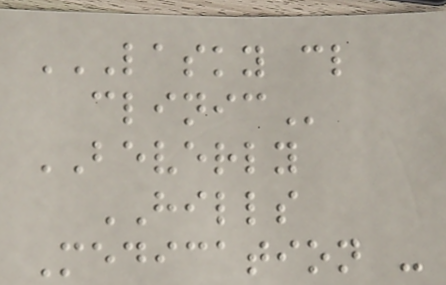LASKY CL
CLINIC
BEVERLY
HILLS
Medication -
